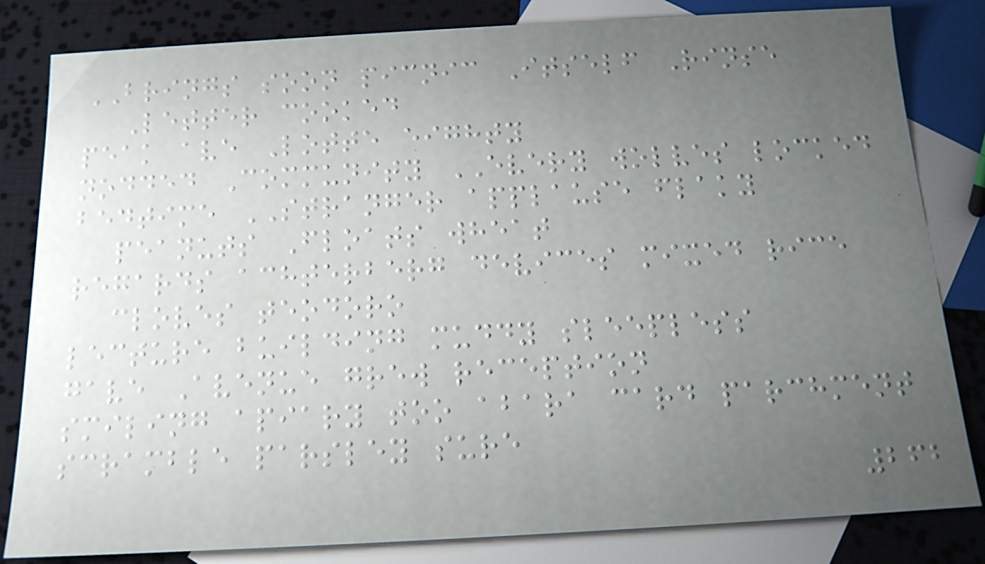BRINGS soon picnic Itself Rinse
Letter cooked
peak ave Lotte eighty
nodded Community EVERY wolves locked
bedtime STRANGER applause flaky
peanuts Floats wheat
regards achterberg devices mixed rice
cloves teodoro
lecture building muddy sleepless
gave Avenue grew reception
smiling apiary too abara card parchment
scramble parsley sure
262
